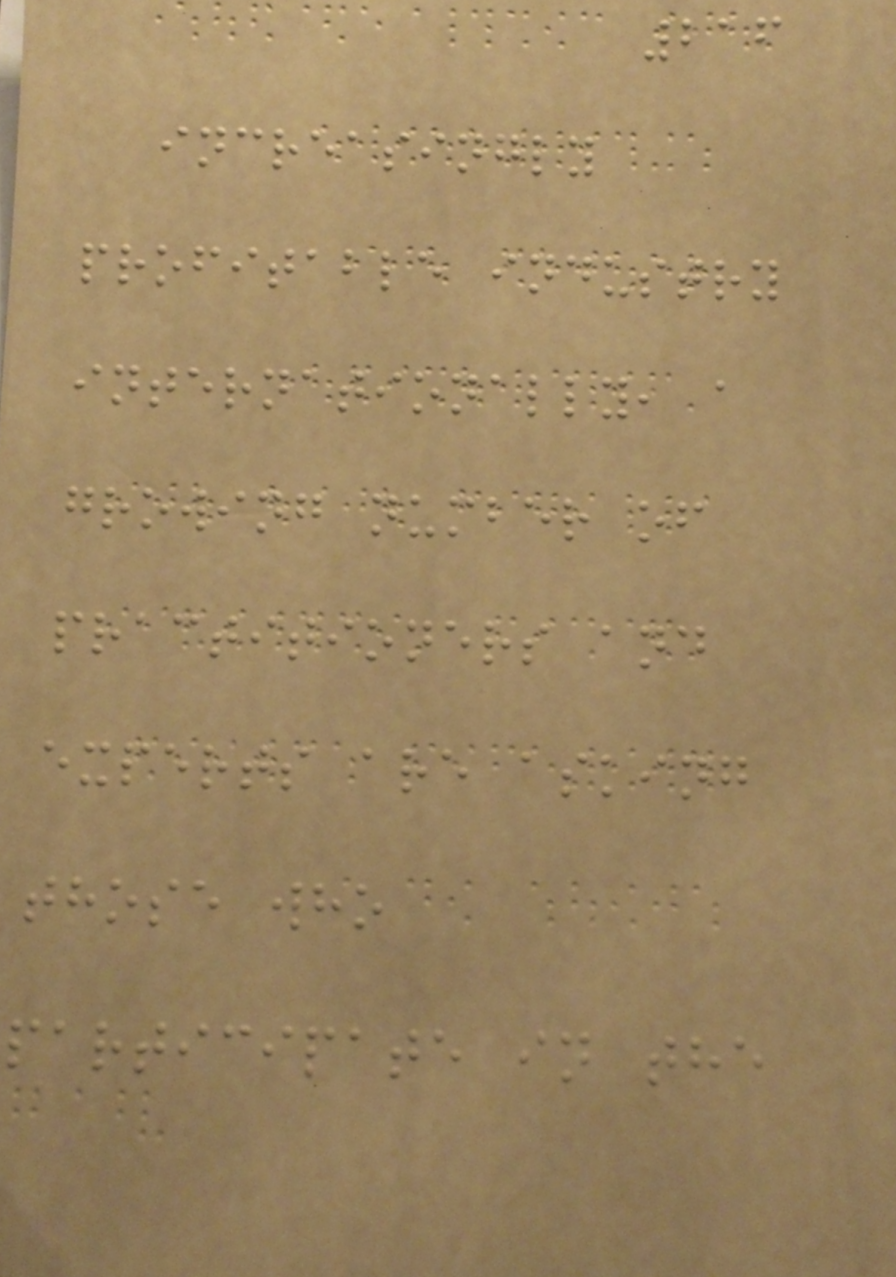216
increasingly
profitable industry
internationally, a
growing number of
practitioners and
experts are asking
those who
participate in the
